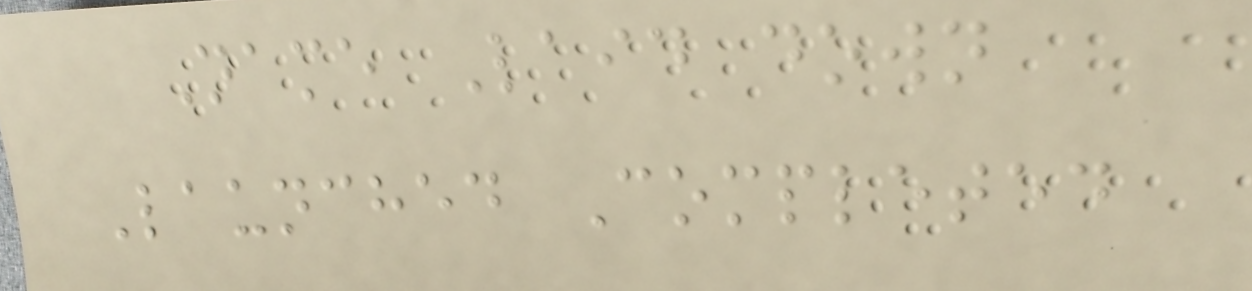Name Laid down
Launched Completed
